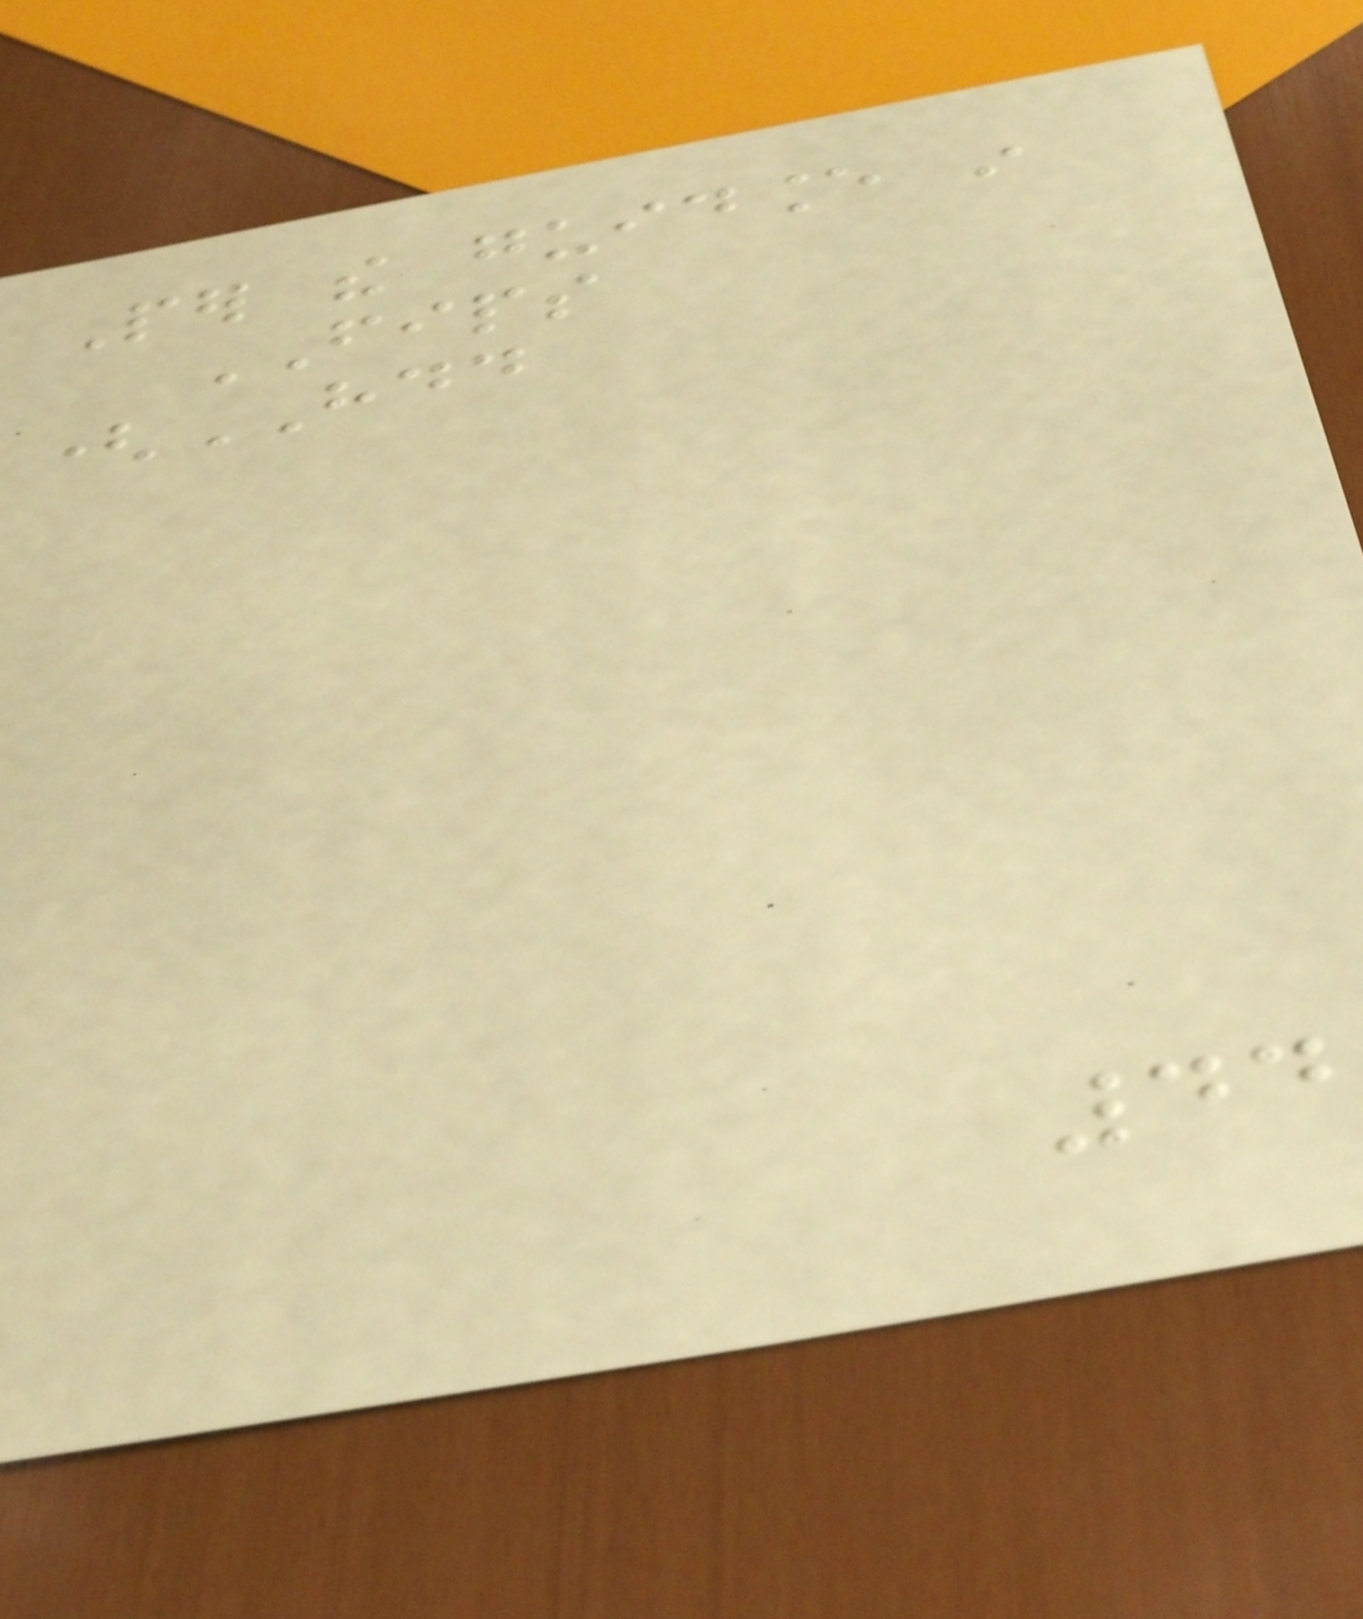Per the guidance in
FIPS
(HDD
44
